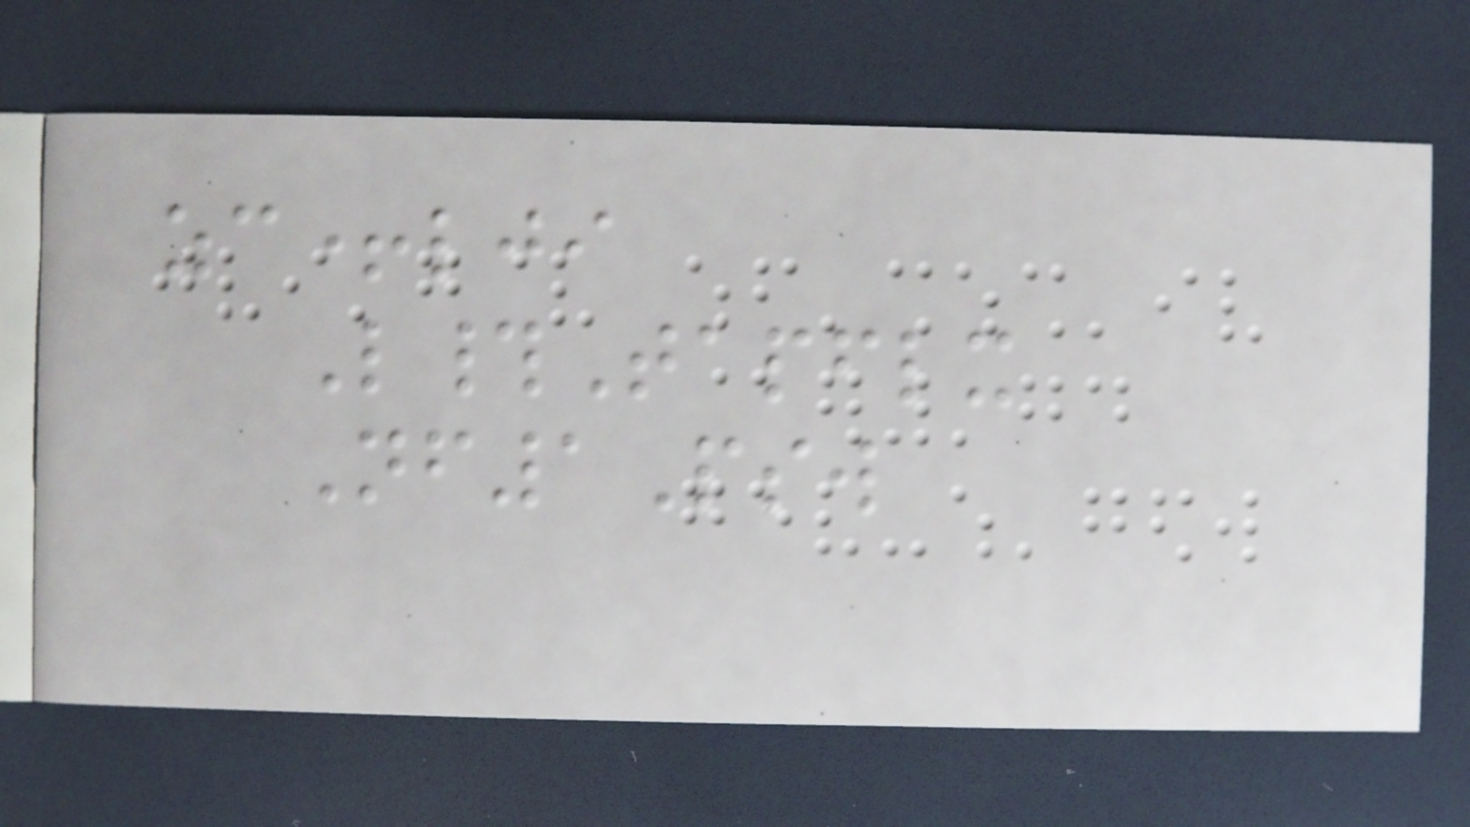zc+lji
L#Tapflx
Nf1Psw
